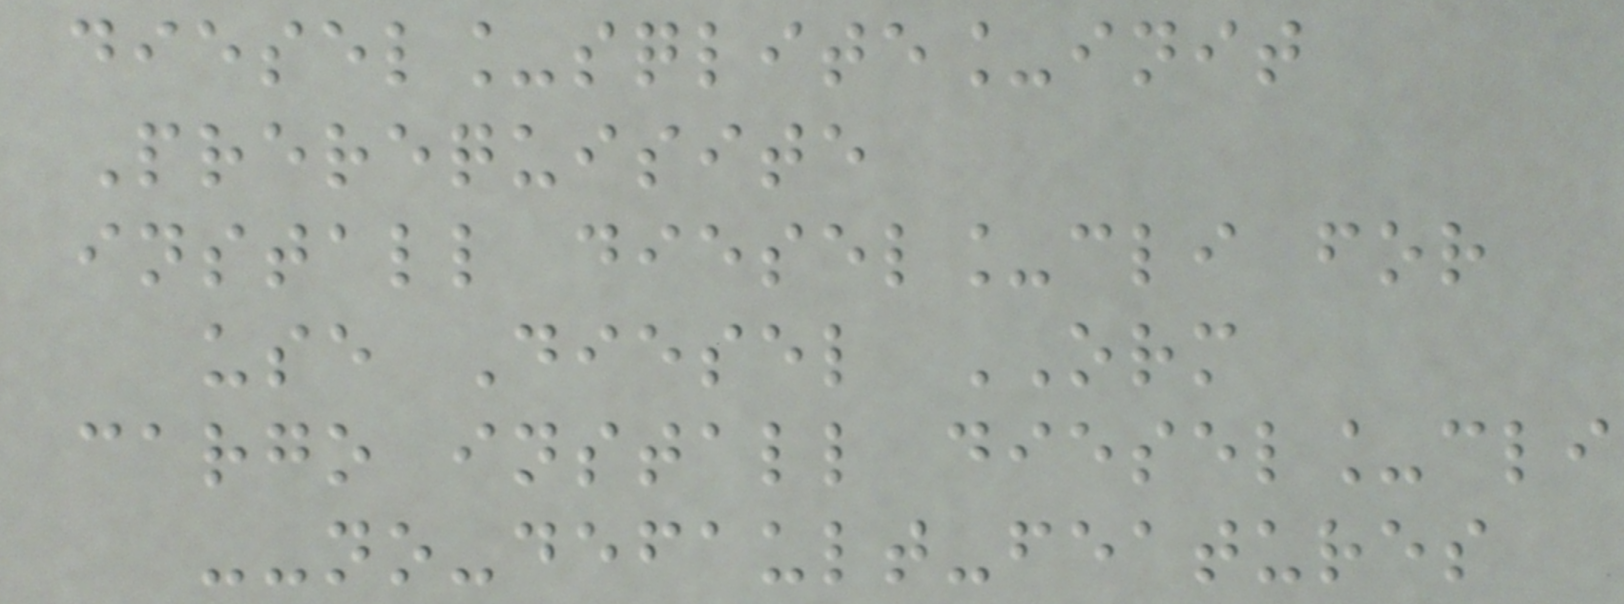diesel_sqlite_init
Prerequisite
install diesel_cli for
use Diesel ORM
cargo install diesel_cli
--no-default-features
